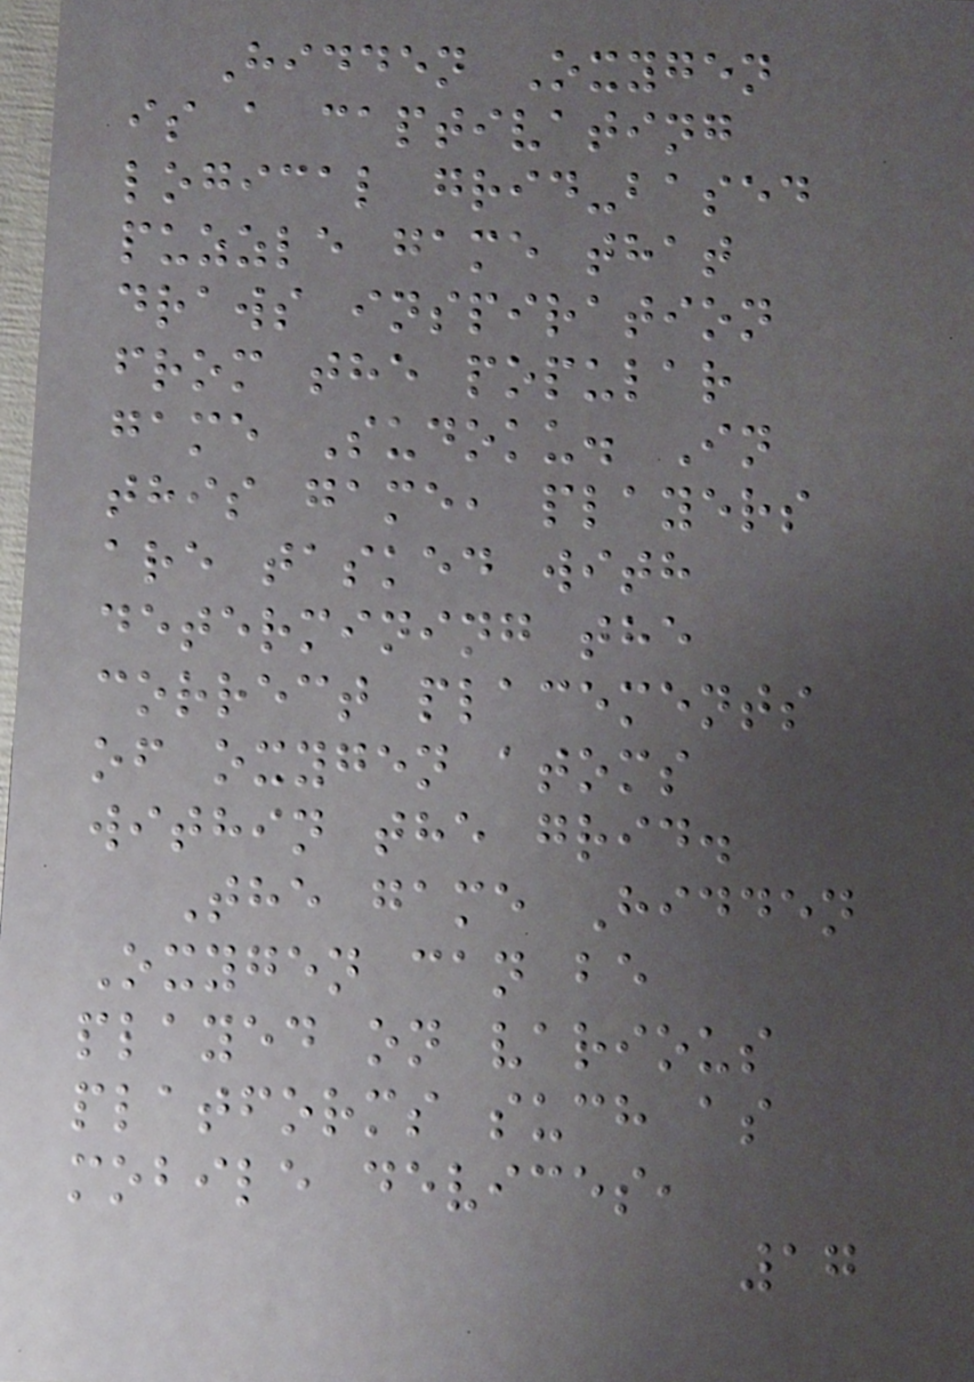Hidden Oxygen
is a captivating
logical grid-based
puzzle game that
draws inspiration
from the popular
game Sudoku. In
this game, players
are tasked with
determining the
correct placements
of oxygen atoms
within the grid.
The game Hidden
Oxygen can be
played on various
platforms such as
mobile devices,
17
